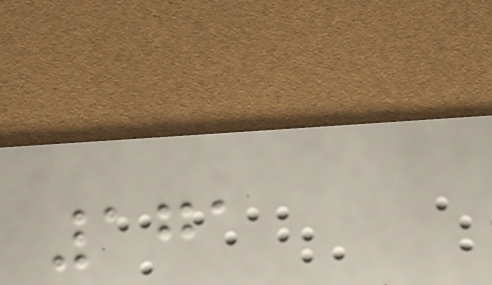171
